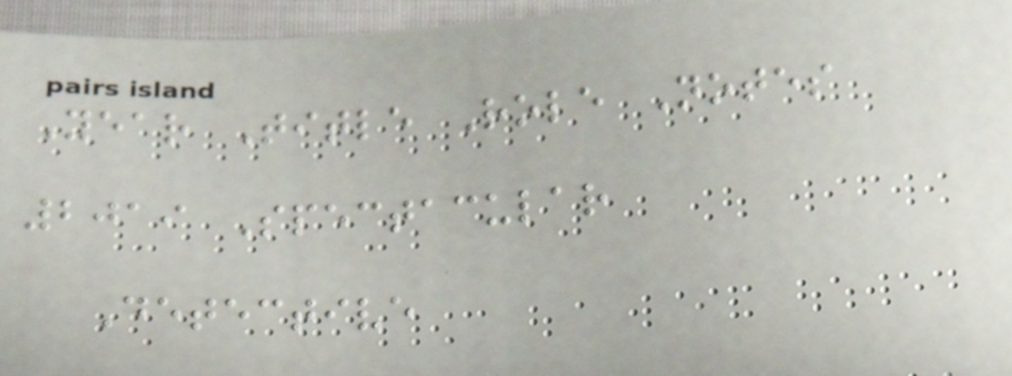Year Title Role Notes
2019 Spectacular
Detective
